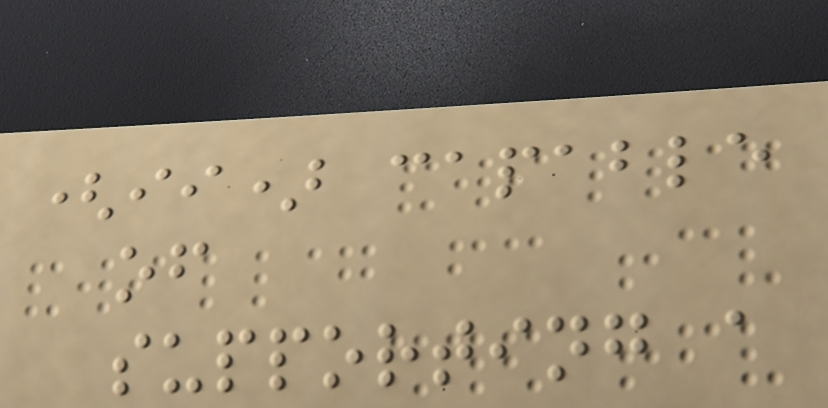(ii) capable
of
supporting a
